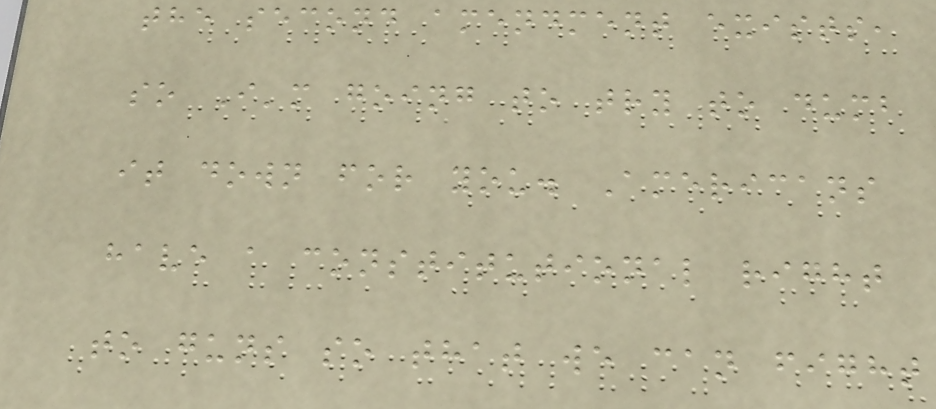the second amendment exists,
so I'm going to try to dumb
it down for you. Americans
have a constitutional right
to guns so that we can fight
